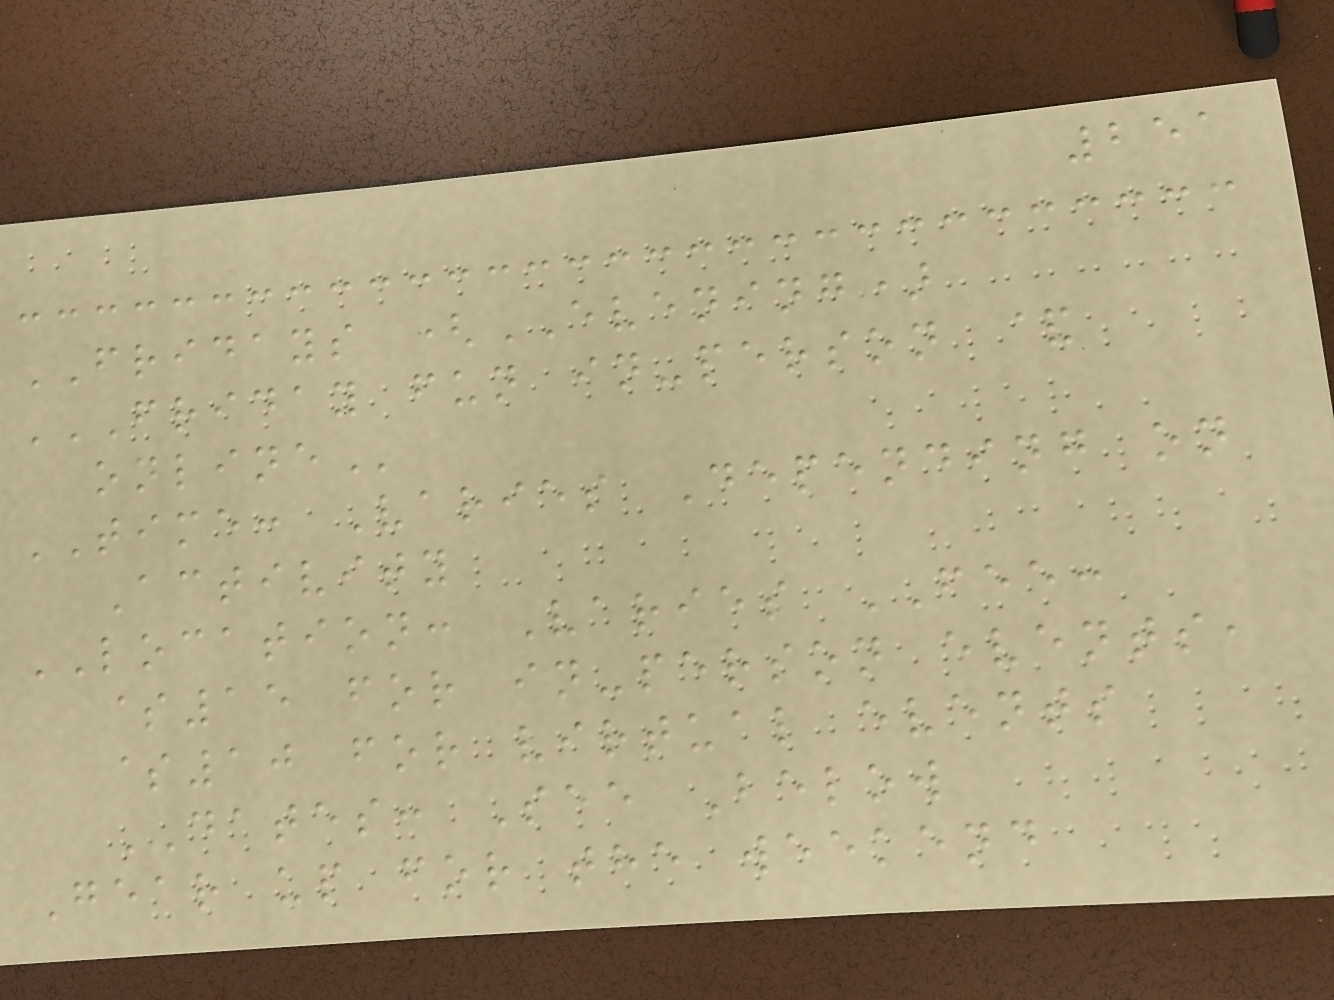251
FRIDAYS (EVENING)
FRIDAY FUN IN-PERSON &
ONLINE
TIME: Varies Depending on
Activity
LOCATION: Varies FEE:
$15 for in-person events,
$10 for virtual events
DATES: See Below
Gear up for the weekend
